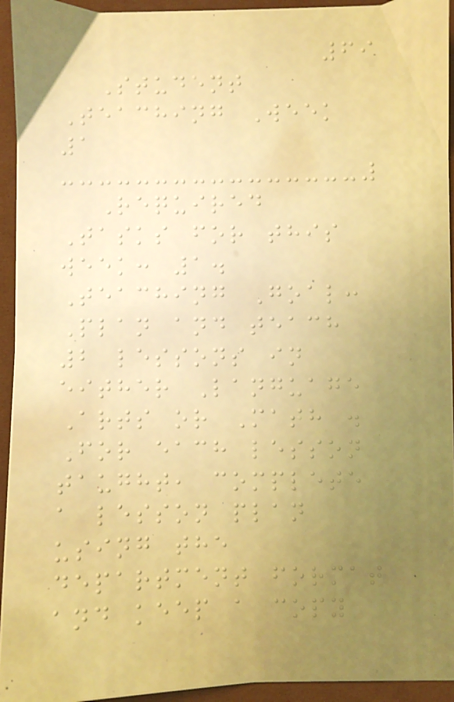69
Student
Teaching Week
1
Required
Tasks for this
week: 1.
Teaching Goal:
Plan and teach
2 lessons in
either Language
Arts or Math .
For each lesson
taught, complete
a lesson plan
using the
department format
and keep a copy
